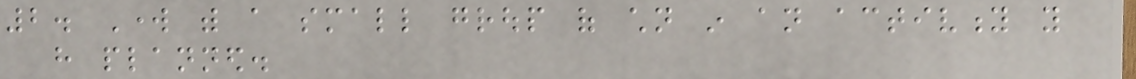2. Work with a small group of children in an activity you
have planned.
